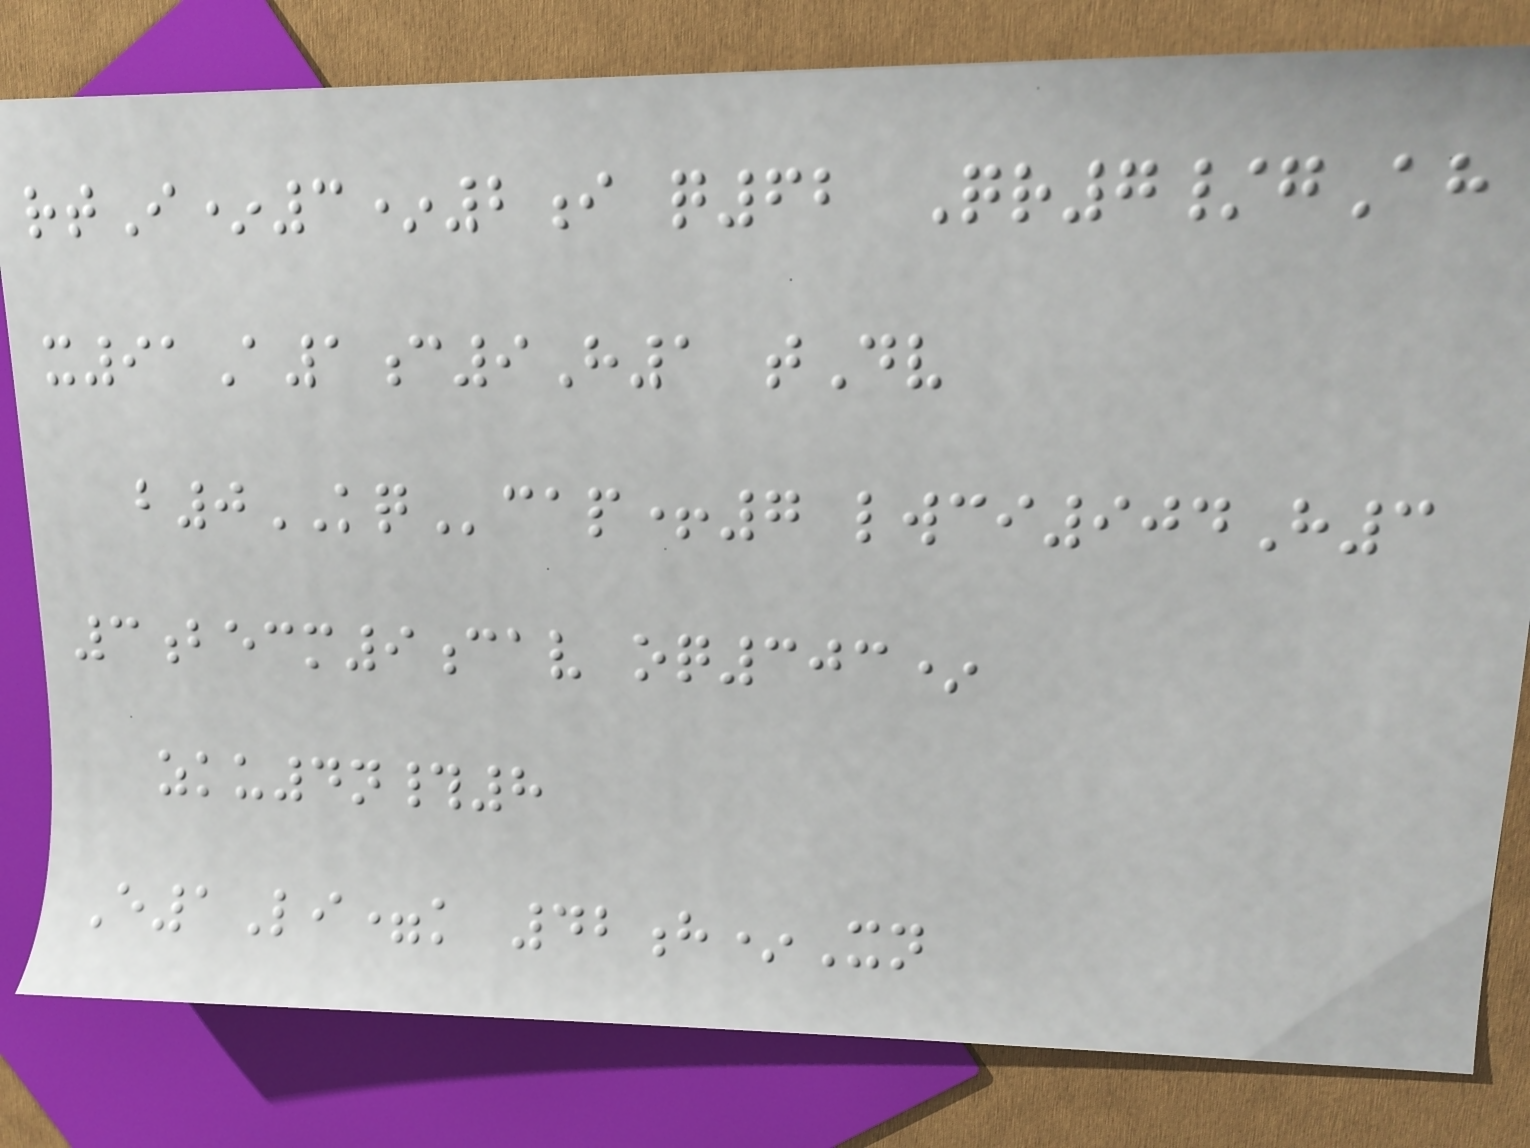rtI*3*2i q62 Qr7/gAh
x91A1c9H1 tDv
b0KQcap+7 lwci904H3
3becm9cav oq303*
zku4n#8
E1Li=k 42h*Xn
